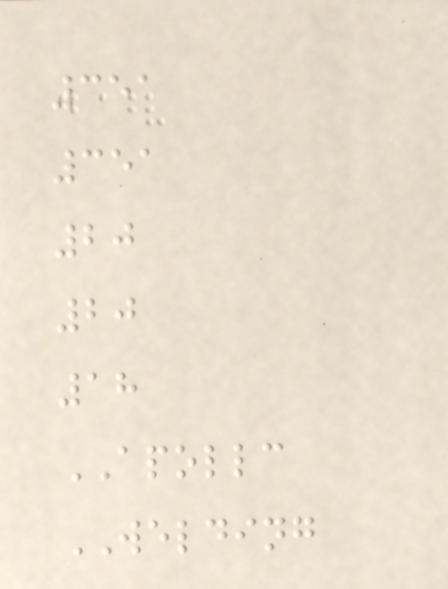351
351
20
20
18
APOLLC
WELDING
